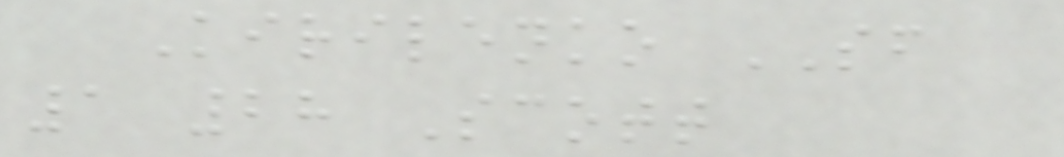Kirilenko SF
1 28 Scott
